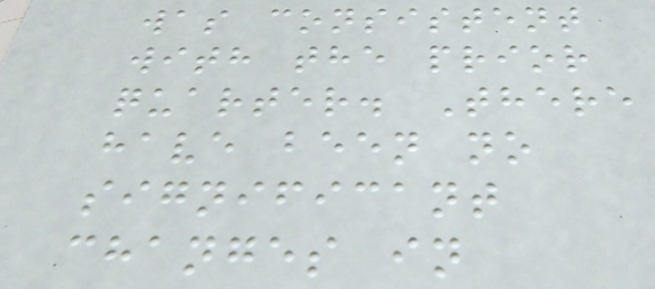was consistent
with the prior
quarter. There
have been no
significant
changes in
